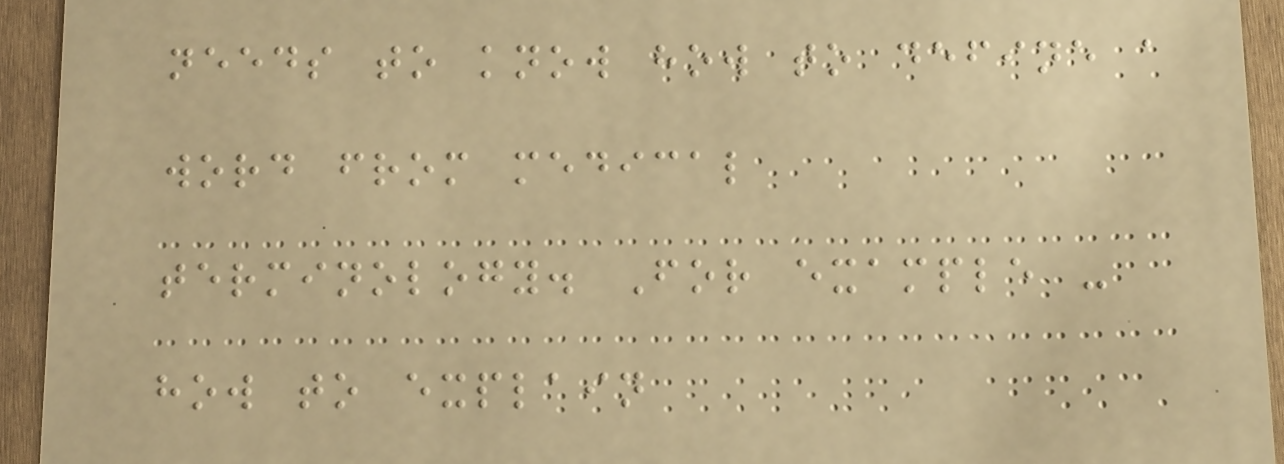needs to know how to define a
word from medical
terminology. For example -
how to explain
